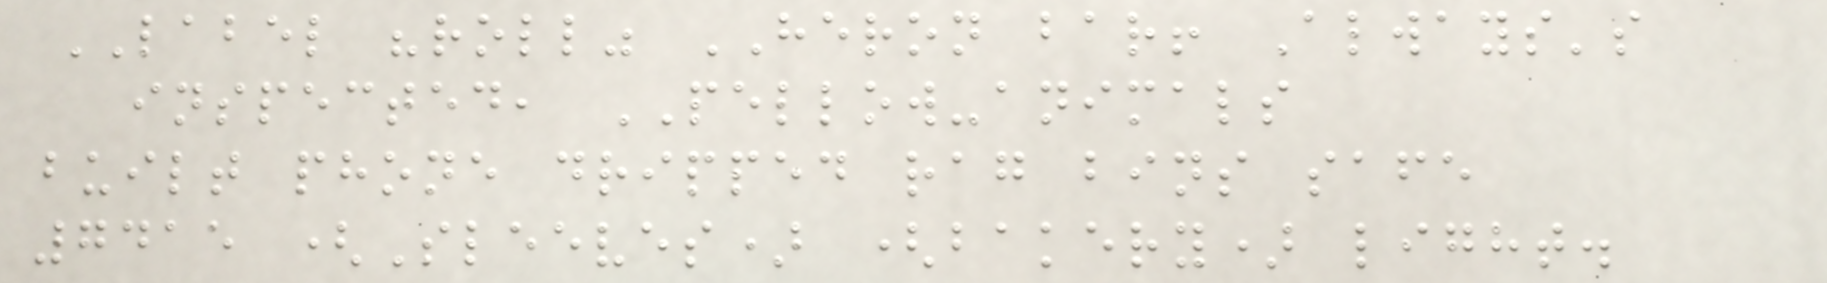LABEL "roll" HERON bar! Always's
inspected, PELLOW-animals
built phone dripped rag bins safe
7415 (Sleeves) (bakery) light.
